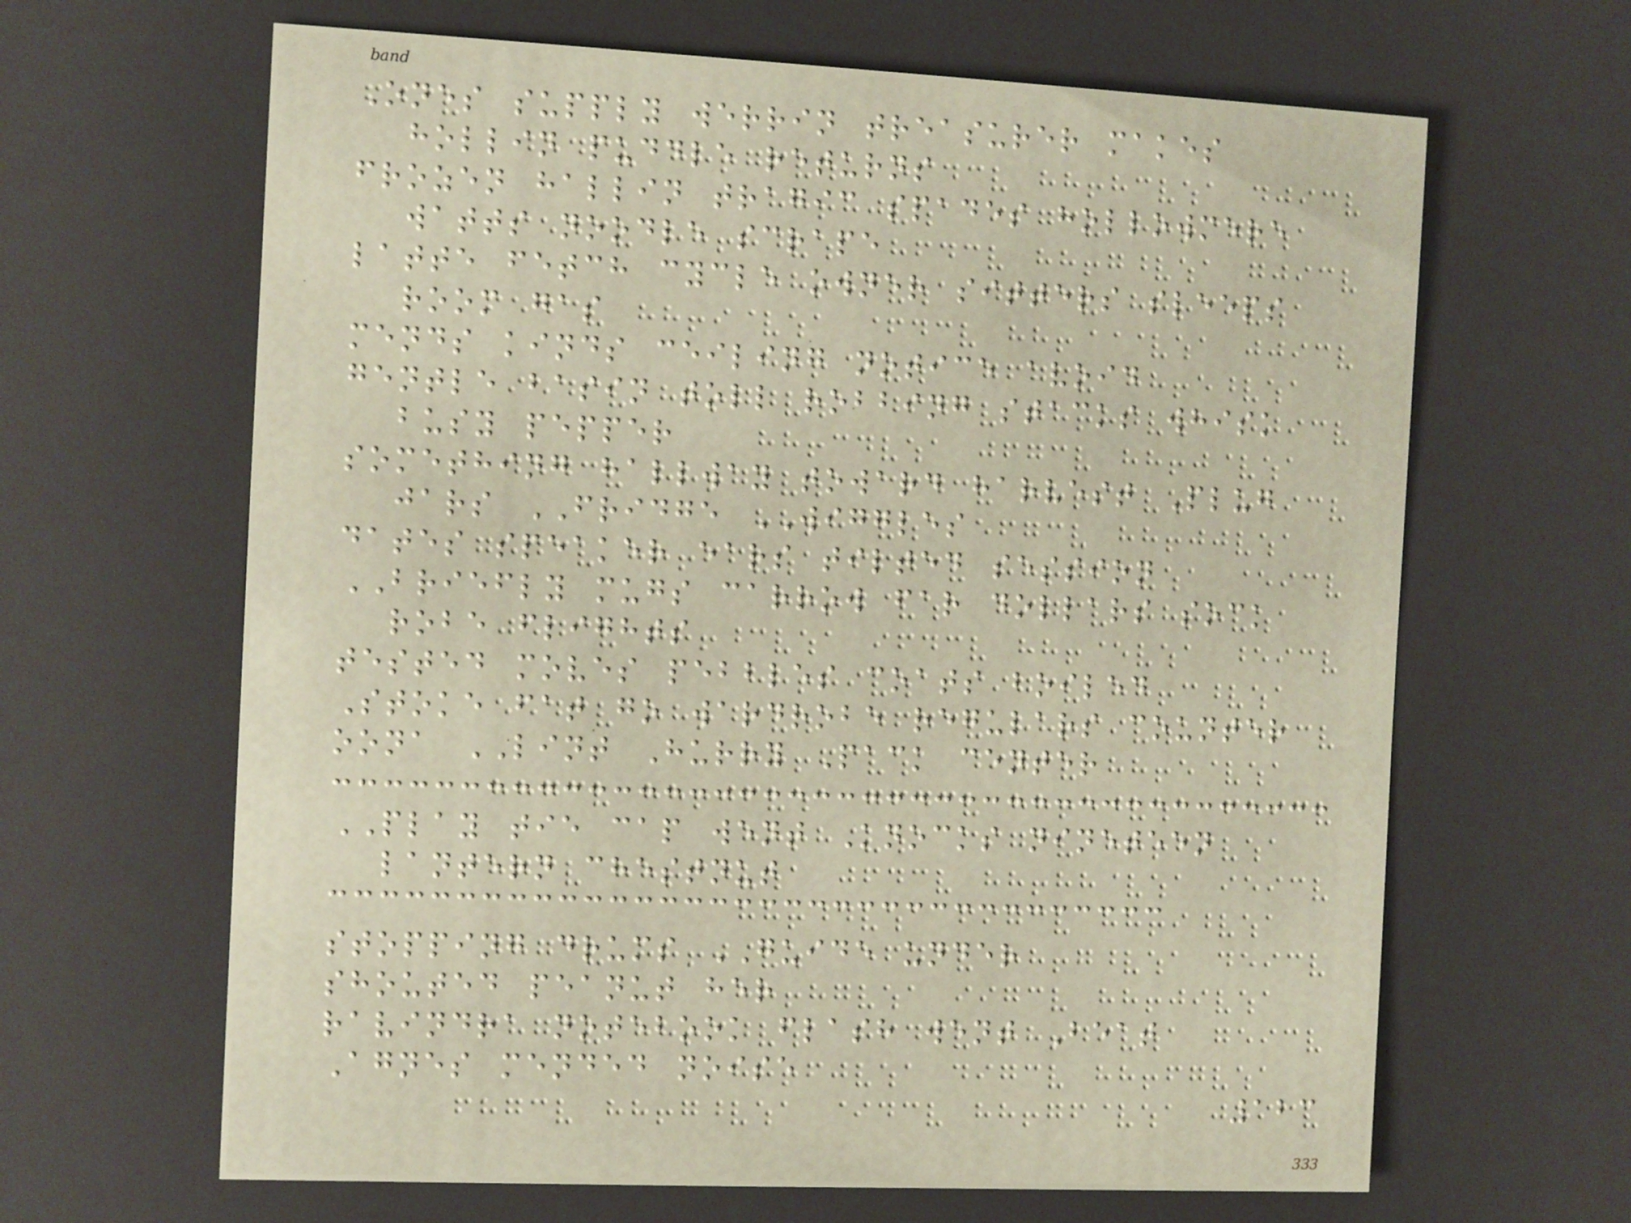Ones supply werrin treasurer makes
hollin puddle returns
frozen hallin tragic spades hollowmere
watts noodle scrape
latte fetch cycle owner sitters sleeps
room gas
mends kinds ceiling notice avoid
gentle basin toll robbing stacks whisk
busy pepper
something hallway toward harvest Plug
jars FRIDGE WIGGLES
dates speaker ears tilted session
BRIEFLY mugs carrow far dollars sock
robe flights
tested moves pebbles coats boiled
Stoke fat go wardrobe regulars counter
oona LINT Hurry Pack center
PLAY tie cap went Knocks nineteen
lantern chestnut
stopping drums GUIDE under
shouted peanut her
ravindra notebook flash went Beat
Agnes mended noise
123
